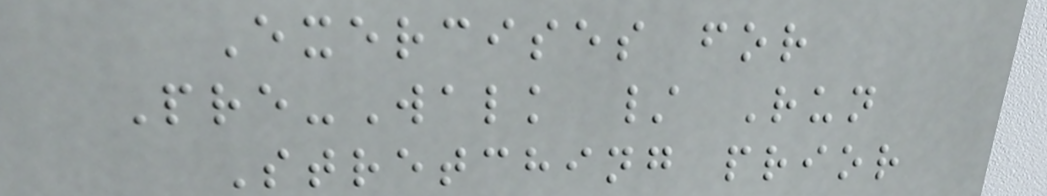Exercises for
Pre-Walk / Run
Stretching prior
